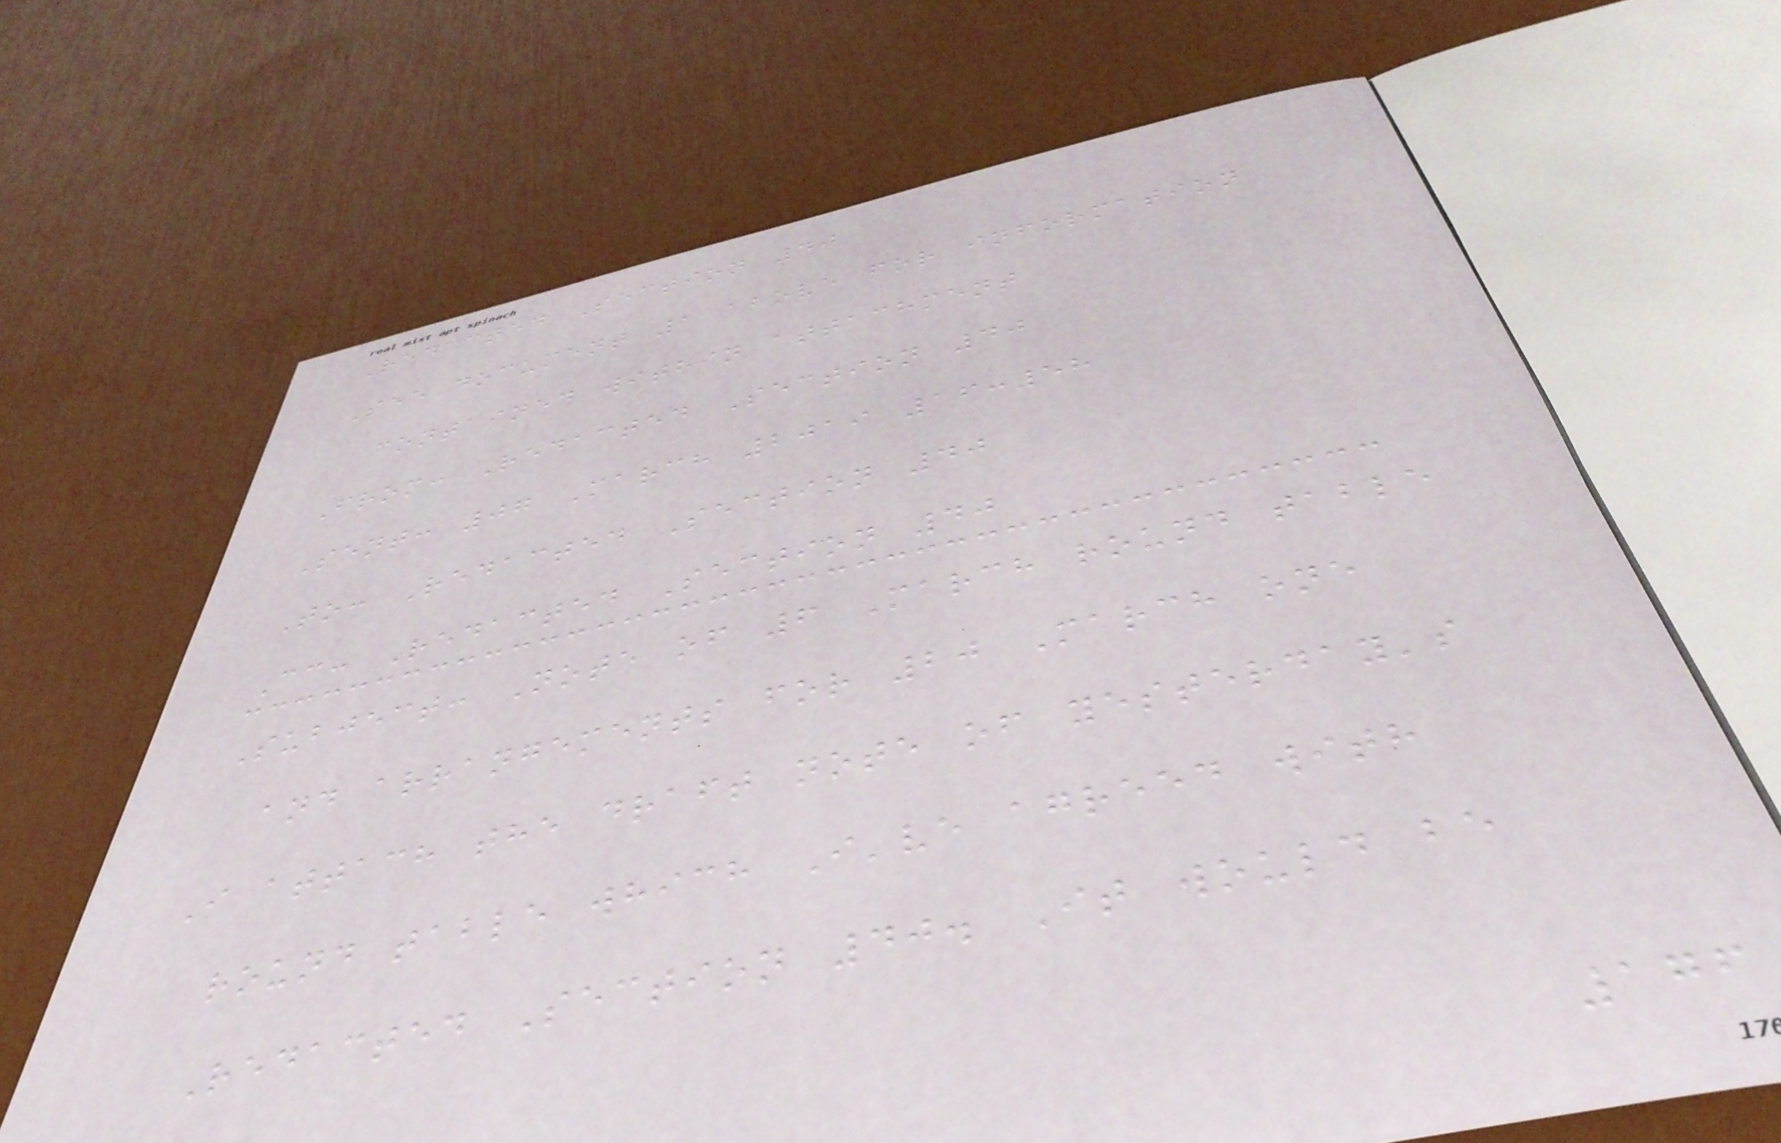Redacted Section 40
See document 1 above for information
contained within attachment
From: Redacted Section 40
Sent: 07 March 2019 16:58
To: Redacted Section 40
Cc: Redacted Section 40
Subject: Note of 6 March round table
and arrangements for 20 March one
I attach the draft note of yesterday's
round table which I've agreed with
Redacted Section 40. It would be
176
